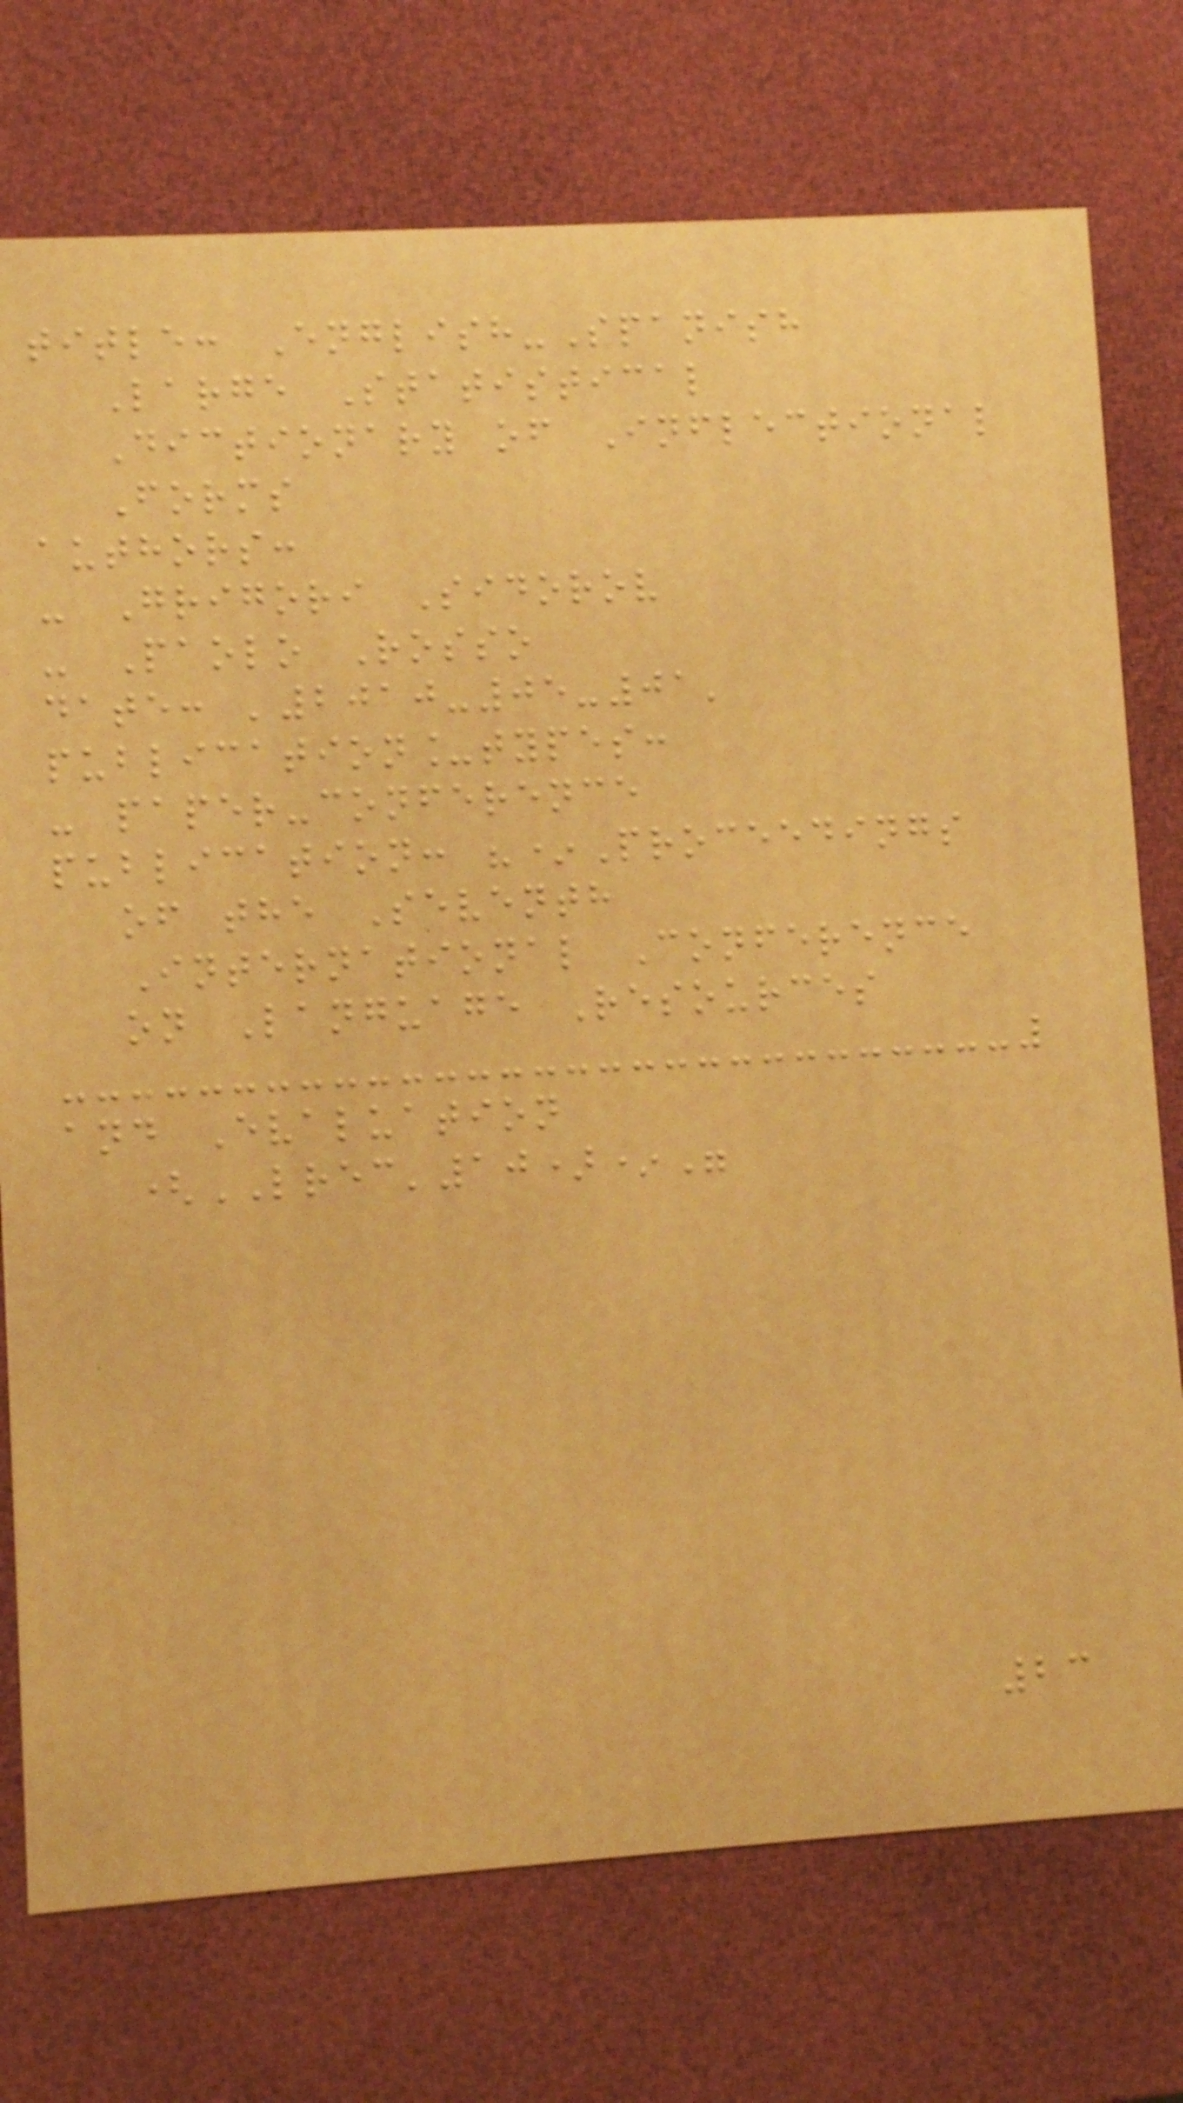title: English-Spanish
Large Statistical
Dictionary of Inflectional
Forms
authors:
- Grigori Sidorov
- Paolo Rosso
date: '2010-05-01'
publication_types:
- paper-conference
publication: "*Proceedings
of the Seventh
International Conference
on Language Resources
and Evaluation
(LREC'10)*"
23
